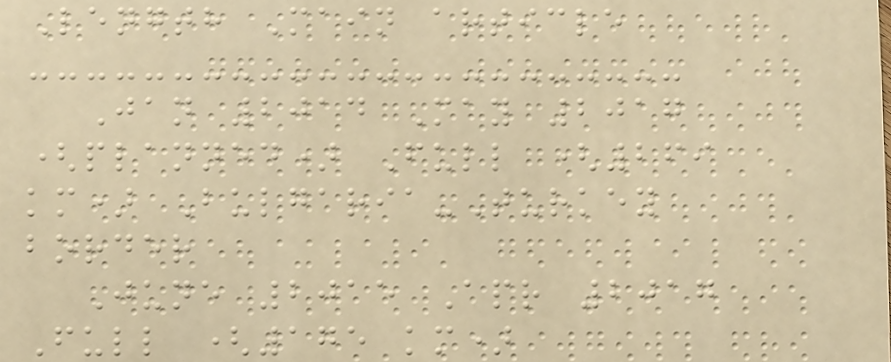Length Main article
Jan 2014 May 2017
(planned) Full (269
km) Bulgaria-Turkey
border
June 2015 Apr 2017
Full (175 km)
